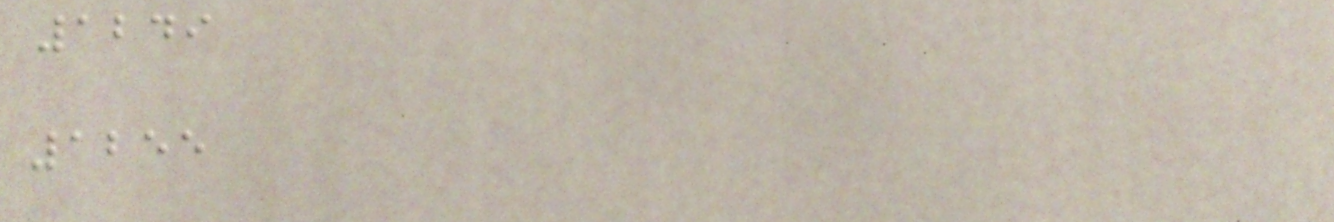1249
1255
